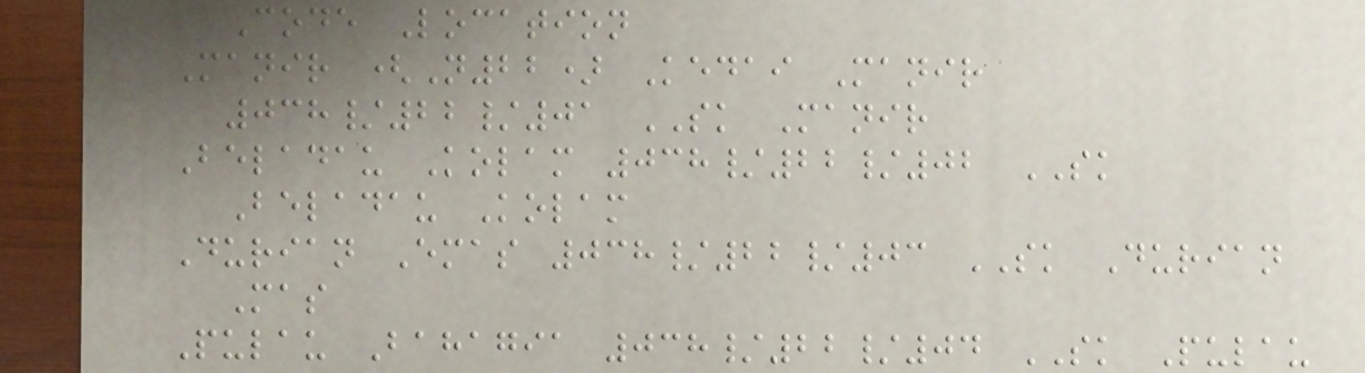Code Location
Manir (N22) Kedai Manir
038/22/01 SK Manir
Beladau Kolam 038/22/02 SK
Beladau Kolam
Durian Emas 038/22/03 SK Durian
Mas
Pulau Bahagia 038/22/04 SK Pulau
